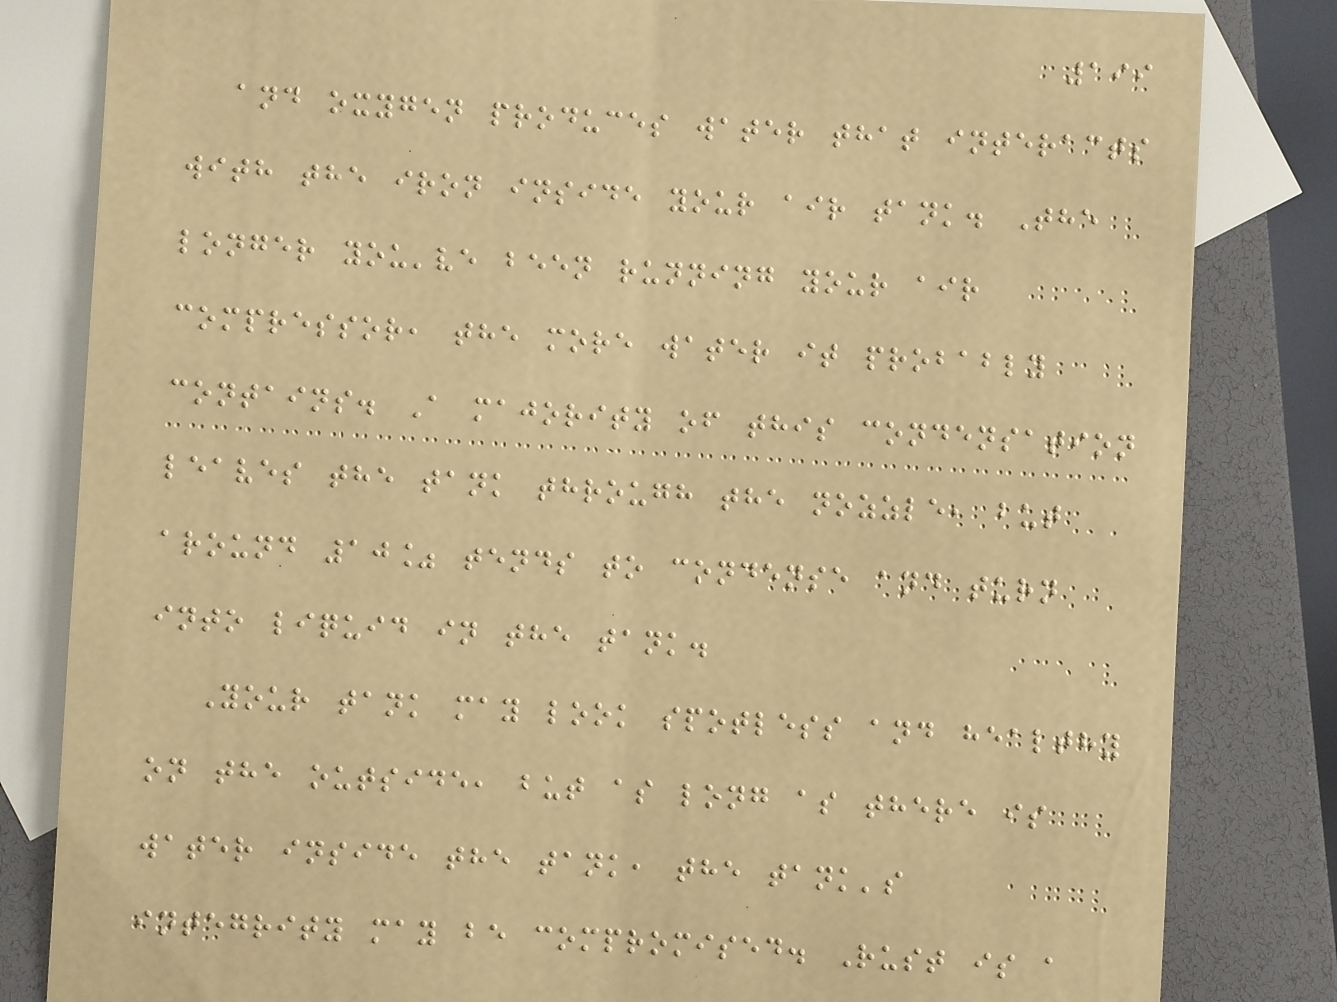199
and oxygen produces water that interacts
with the iron inside your air tank. The
longer you've been running your air
compressor, the more water it probably
contains. A majority of this condensation
leaves the tank through the nozzle, but
around 10% tends to condense and turn
into liquid in the tank.
Your tank may look spotless and healthy
on the outside, but as long as there is
water inside the tank, the tank's
integrity may be compromised. Rust is a
